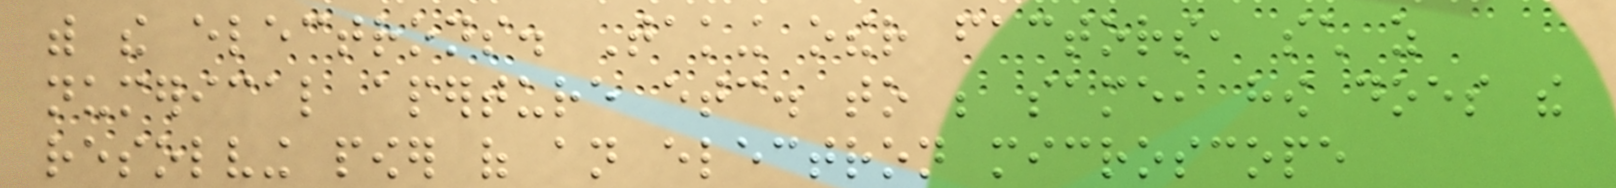with the electrons. Taking other factors, such as
numerical aperture etc. to be same, how does the
resolving power of an electron microscope
